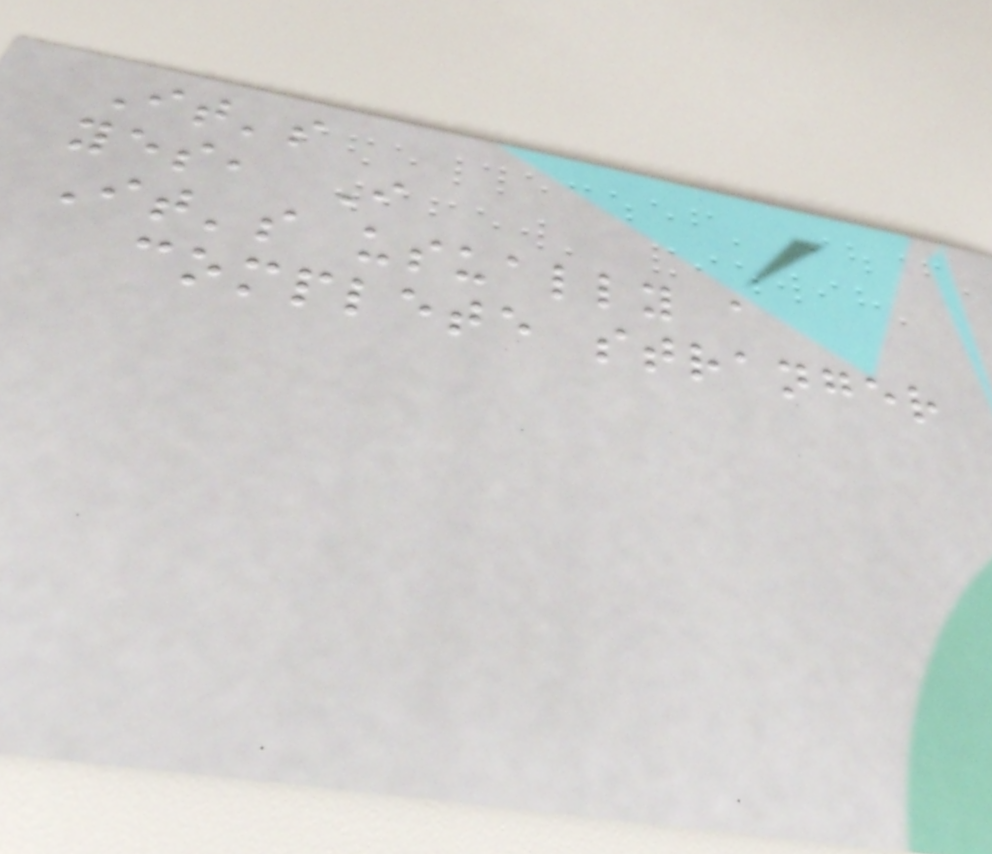It's
yes, I
It's usually a
complete stranger
